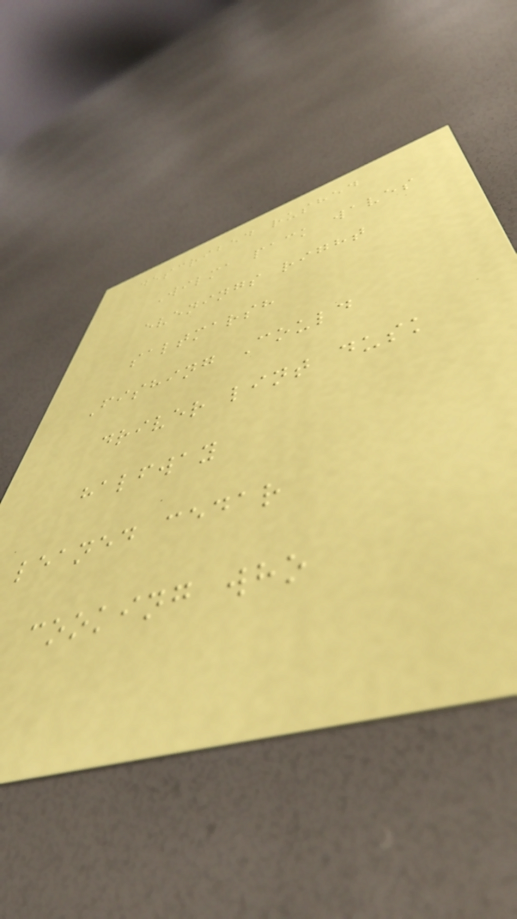described rushed
Wilma pack waves
evenings right
saltmarsh
Fishing Could
driver lint dusk
halfway
leaned cedar
cooking who
